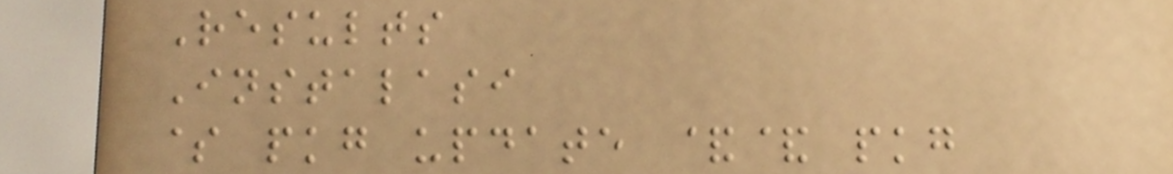Results
Instalasi
$ pkg update && pkg
